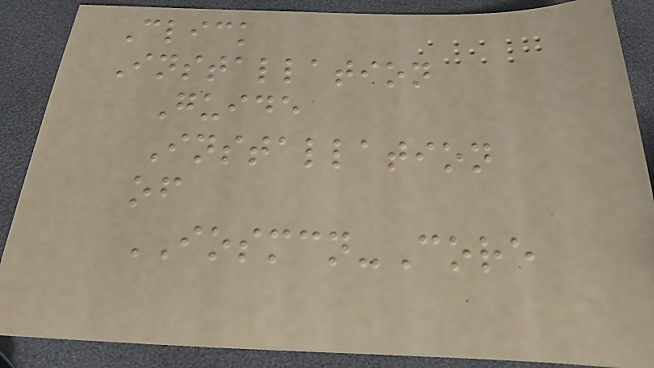Click
Installation
Guide
Installation
of
IOSMCN-Core
